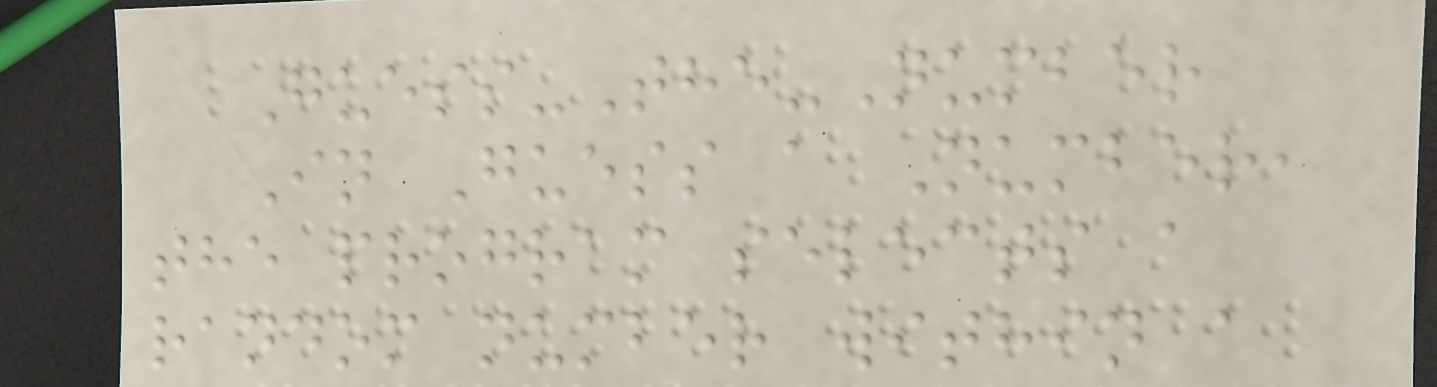Guess-The-Number
In Guess a Number,
the program selects a
random number within a
